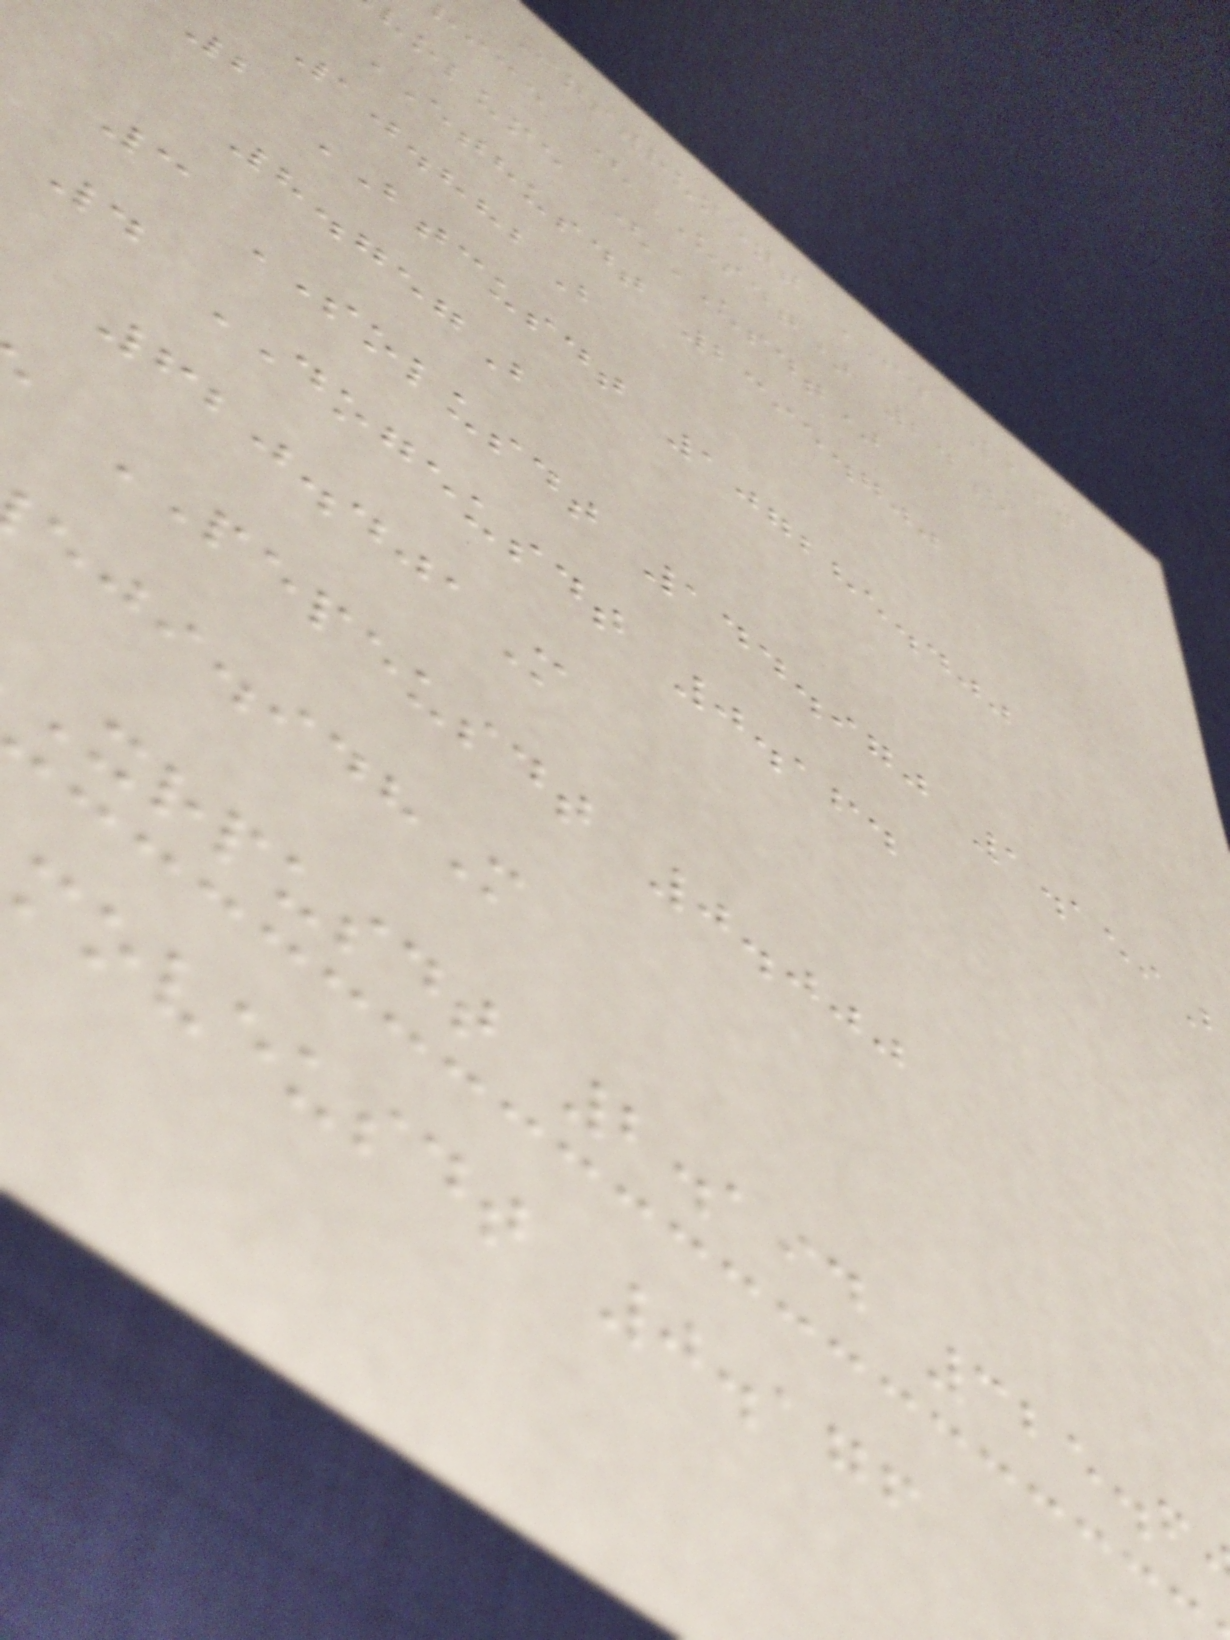Instrument ID Last
rice (USDT) 24h
volume (USDT)
ETHUSDT 2395.700
10.882B
2 BTCUSDT 107285.400
8.757B
3 SOLUSDT 144.970 1.159B
4 DOGEUSDT 0.164
620.401M
PEPEUSDT 0.000
xrpusdt 2.194 325.6
moveusdt 0.176
